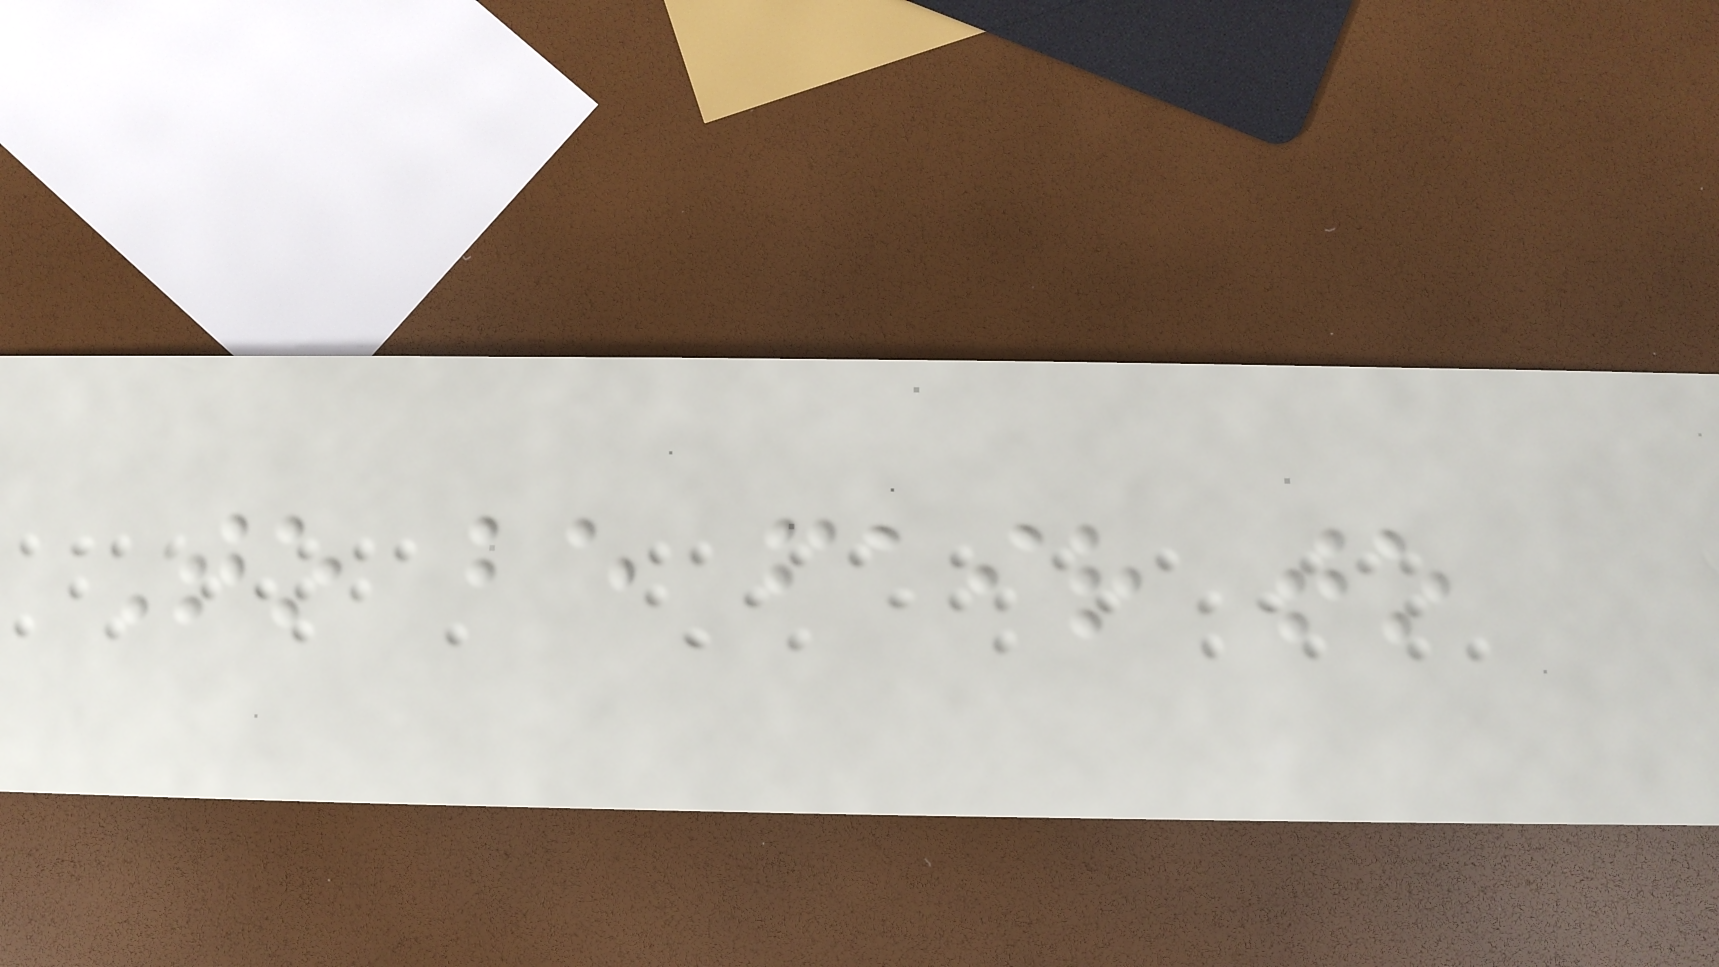To be fair to
